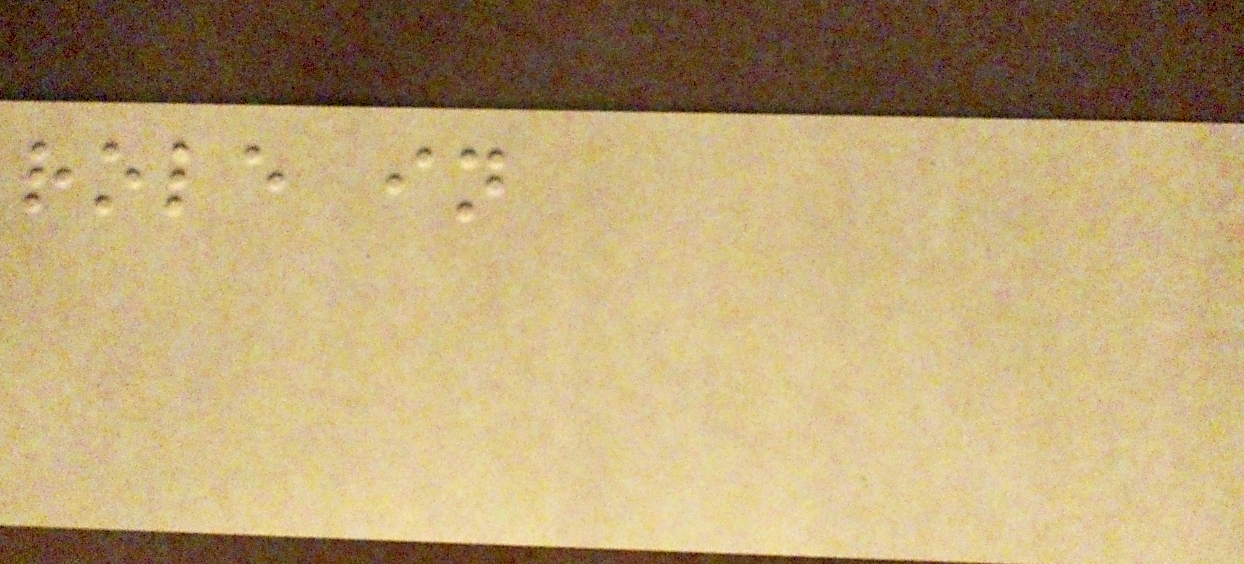role in
